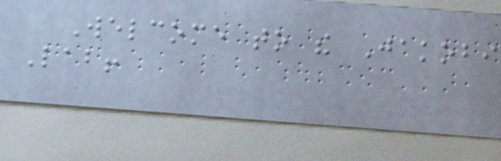Welcome to the Jakobi
Lab!
